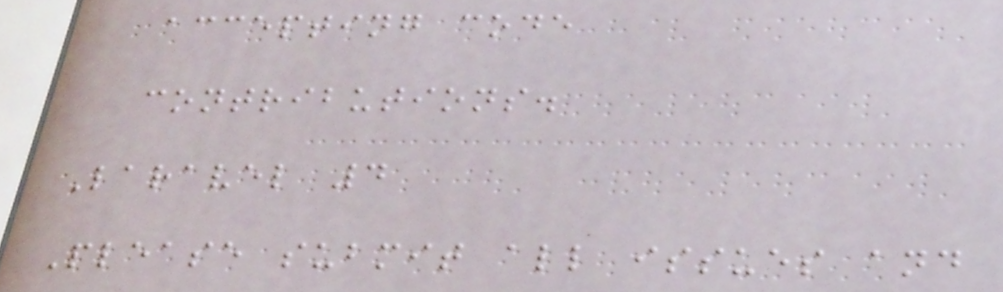accepting code
contributions.
Laravel 4
Please submit all issues and
